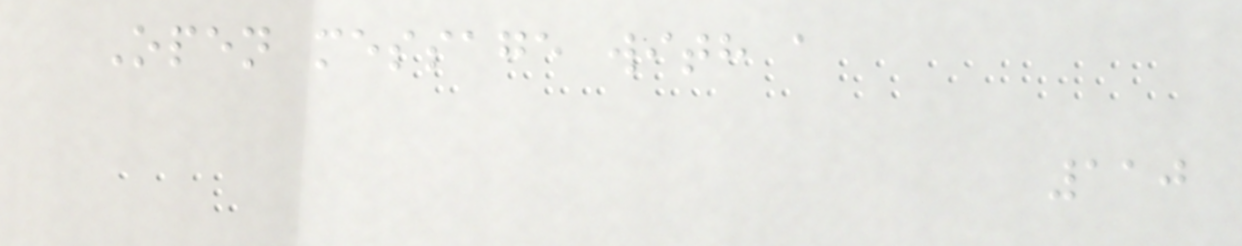Open message with a
110
